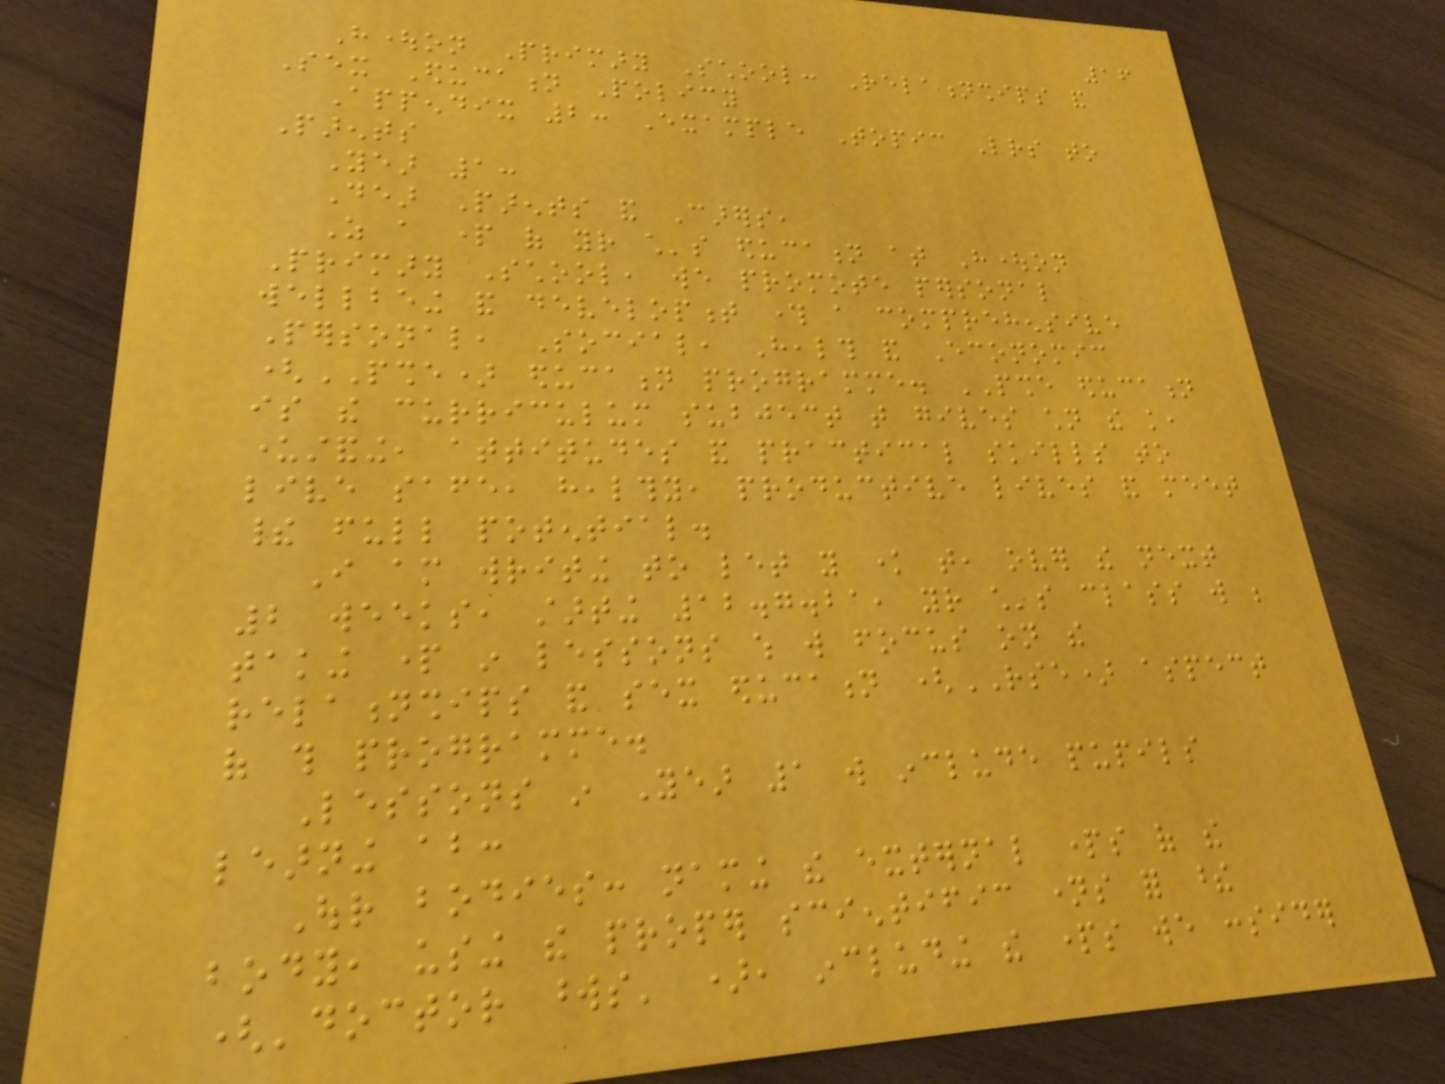16
Houghton Primary School: Relationships and
Sex Education Policy
Appendix 2: Example Topic Letters to
Parents
Year 1:
Dear Parents and Carers,
As a part of your child's education at Houghton
Primary School, we promote personal
wellbeing and development through a comprehensive
Personal, Social, Health and Economic
(PSHE) education programme. PSHE education
is the curriculum subject that gives children the knowledge,
understanding, attitudes and practical skills to
live safe, healthy, productive lives and meet
their full potential.
I am writing to let you know that, over the next
2 weeks, starting 12.7.21, your child's class will be
taking part in lessons which will focus on the
relationships and sex education (RSE) aspect
of this programme.
Lessons in Year 1 will include pupils
learning about:
Our bodies: naming the external parts of the
body, using the proper scientific names for these
('doctor words' ), including the parts we consider
